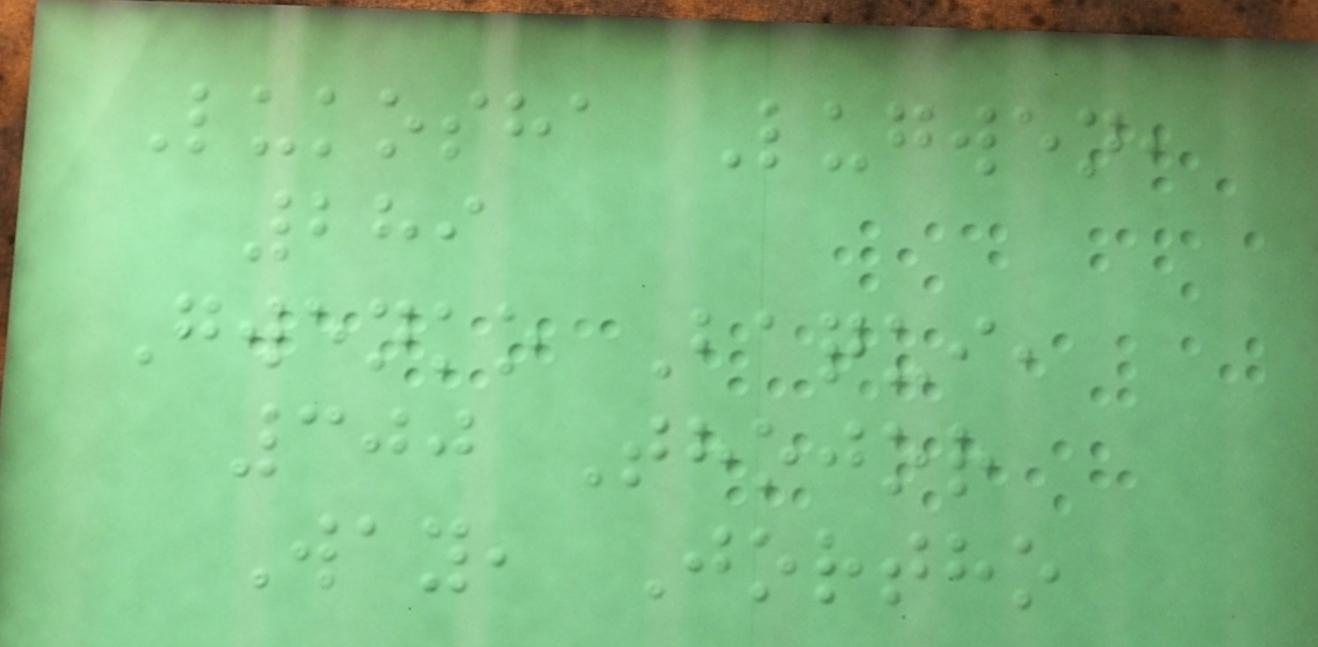Lukosha Lugwen,
289
Gwenko Baqui,
300 Thojor
Way, Jortho
